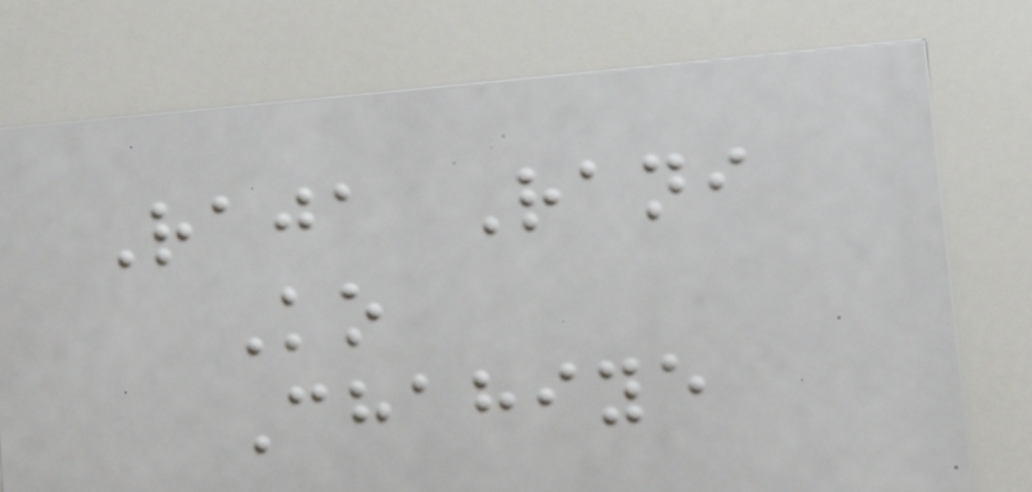Raja Rani
Ko
Chahiye
